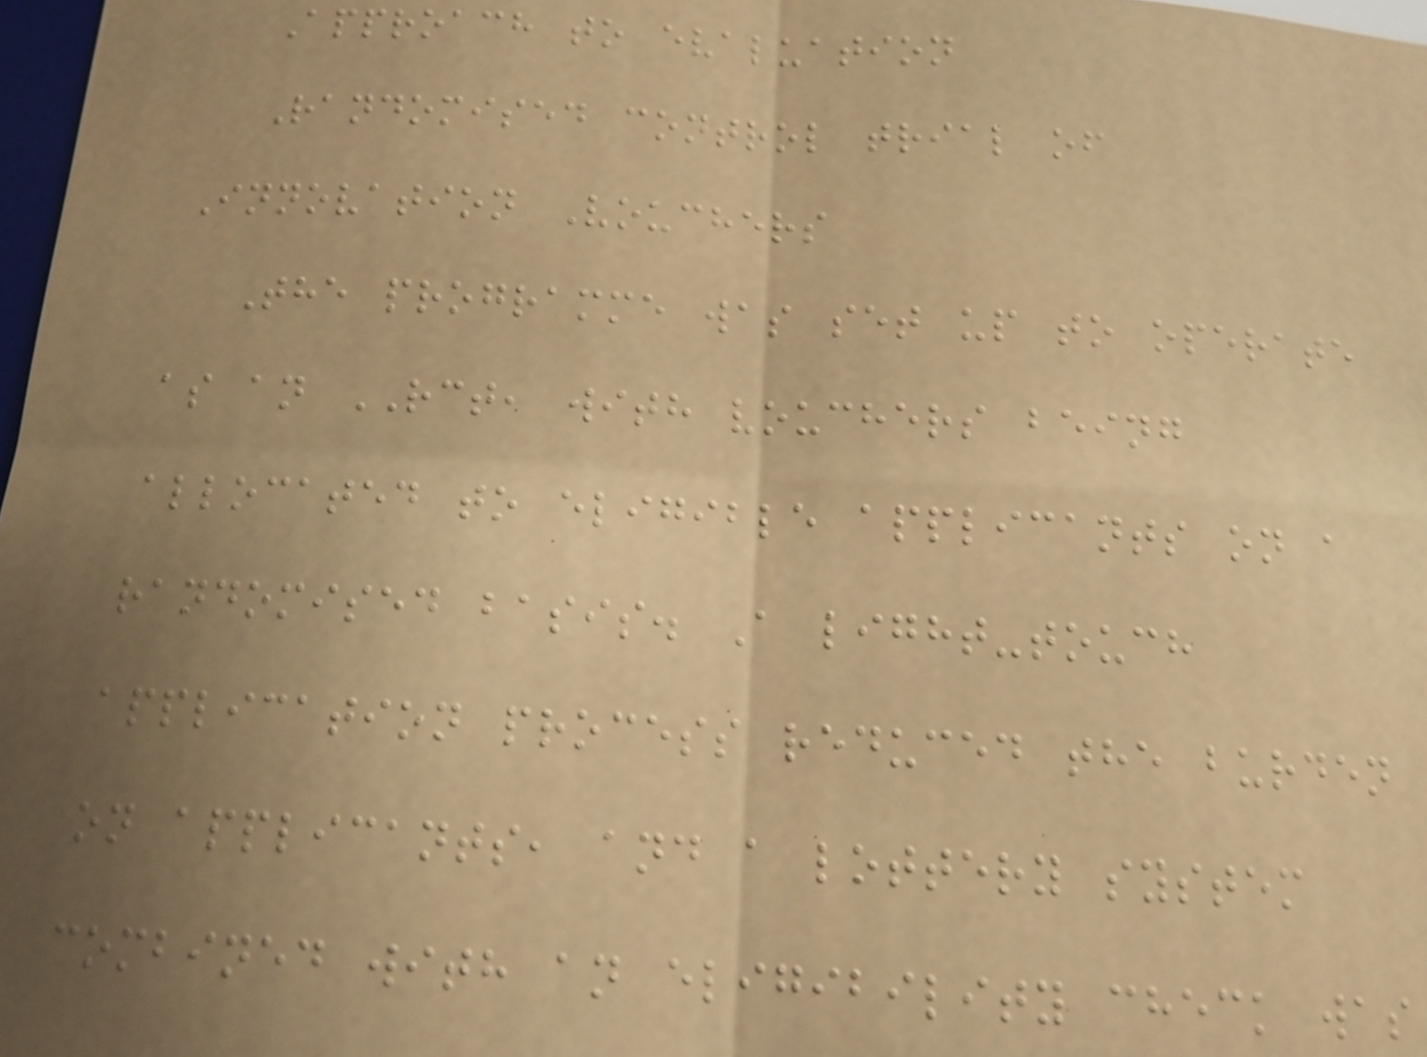Approach to evaluation
Randomised control trial of
Innovation Vouchers
The programme was set up to operate
as an RCT, with vouchers being
allocated to eligible applicants on a
randomised basis. A light-touch
application process reduced the burden
on applicants, and a lottery system
combined with an eligibility check was
